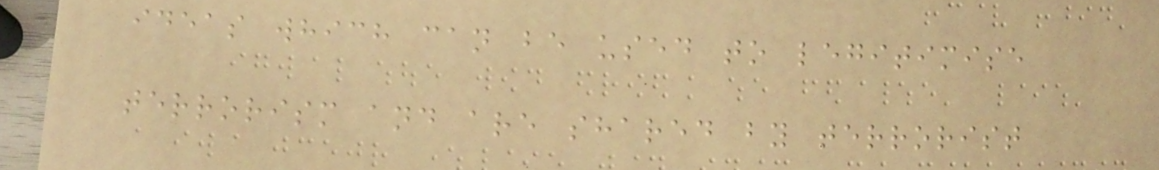ideas which can be used to legitimise
terrorism and are shared by terrorist
